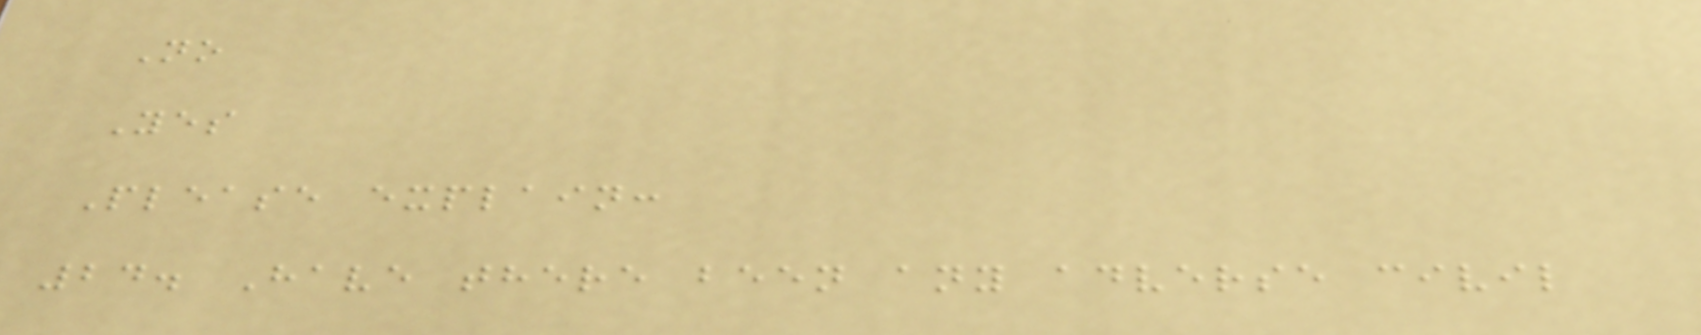No
Yes
Please explain:
24. Have there been any adverse civil
